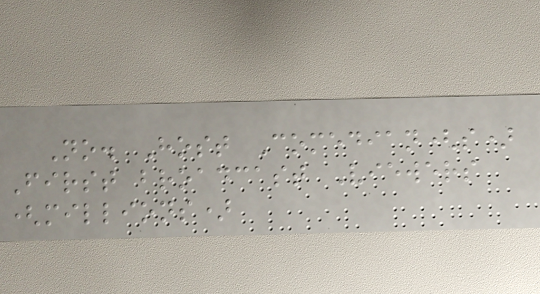No. Host Comedian(s)
First broadcast Viewers
(millions)
